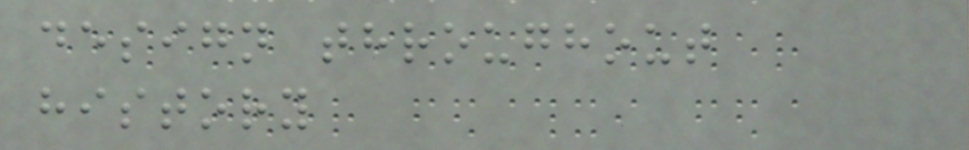design throughout
history
